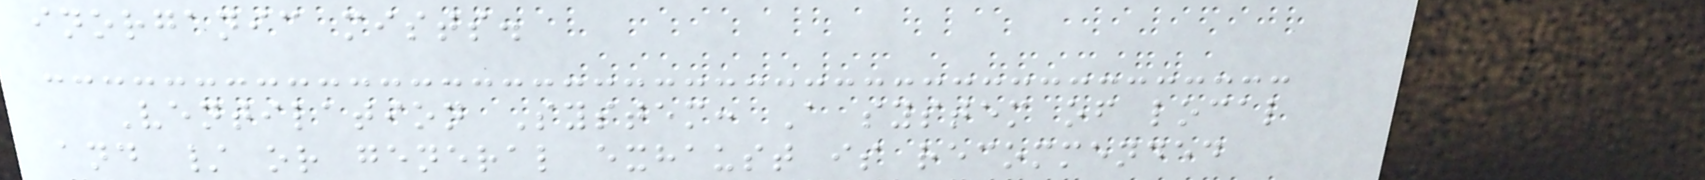inorganic mists.
Ventilation System: A system of local
and / or general exhaust is recommended
